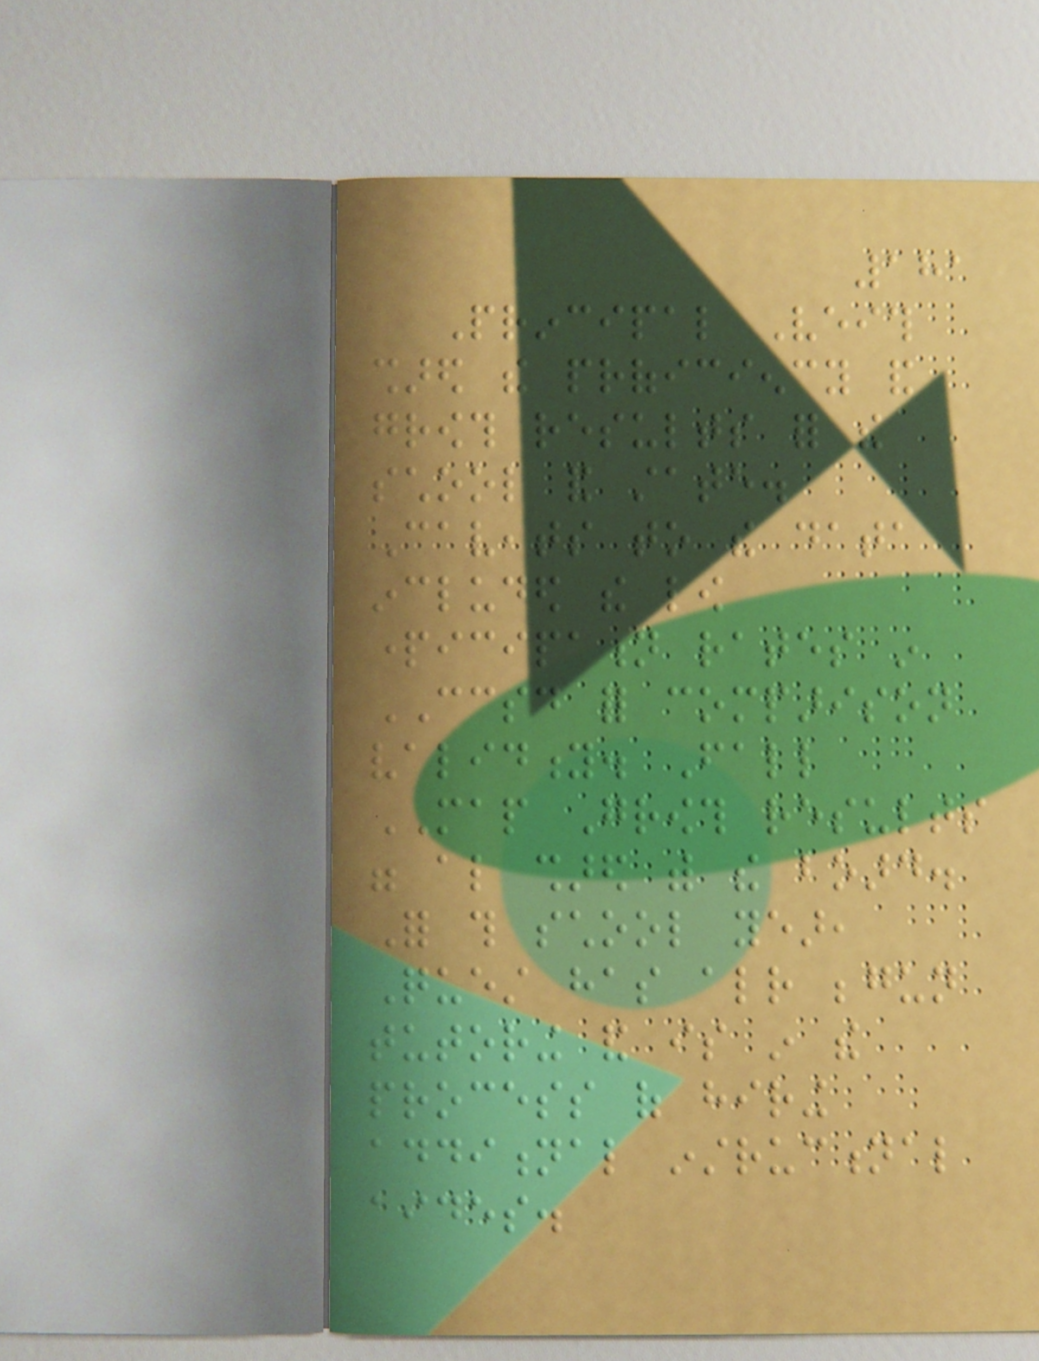181
Principal Veith
shared the proficiency and
growth results for the
school and state.
Caveats to the data
included the low
participation rates in
CCSD for comparison
validity. Fall
MAP Growth results
were also shared with the board.
For this school year,
Quest has already begun
tutoring and is in the
process of hiring
additional instructional
aides.
